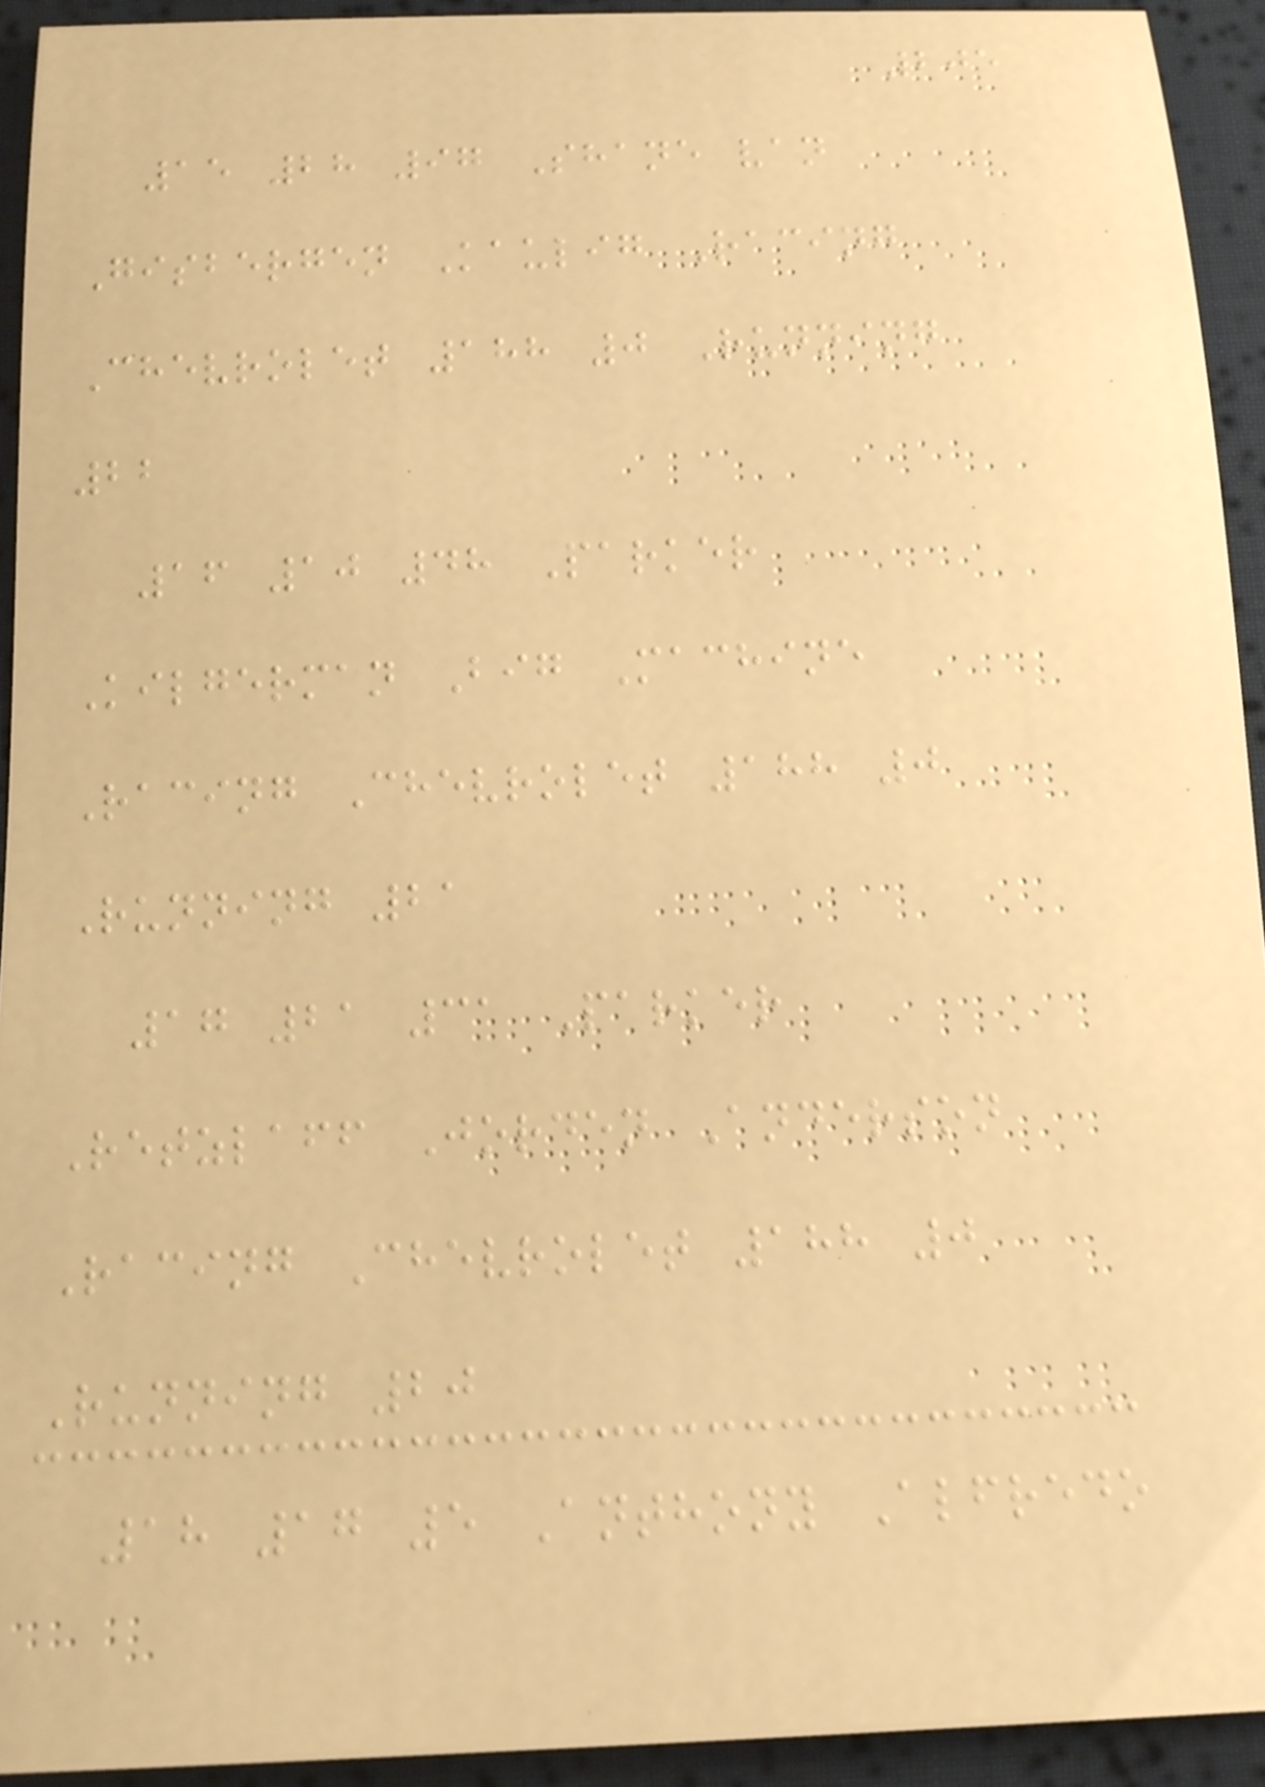205
15 28 97 Shane van
Gisbergen Kaulig Racing
Chevrolet 188 0 Running
22
16 10 48 Parker
Kilgerman Big Machine
Racing Chevrolet 188 0
Running 21
17 21 31 Parker
Retzlaff Jorden Anderson
Racing Chevrolet 188 0
Running 20
18 17 5 Anthony Alfredo
